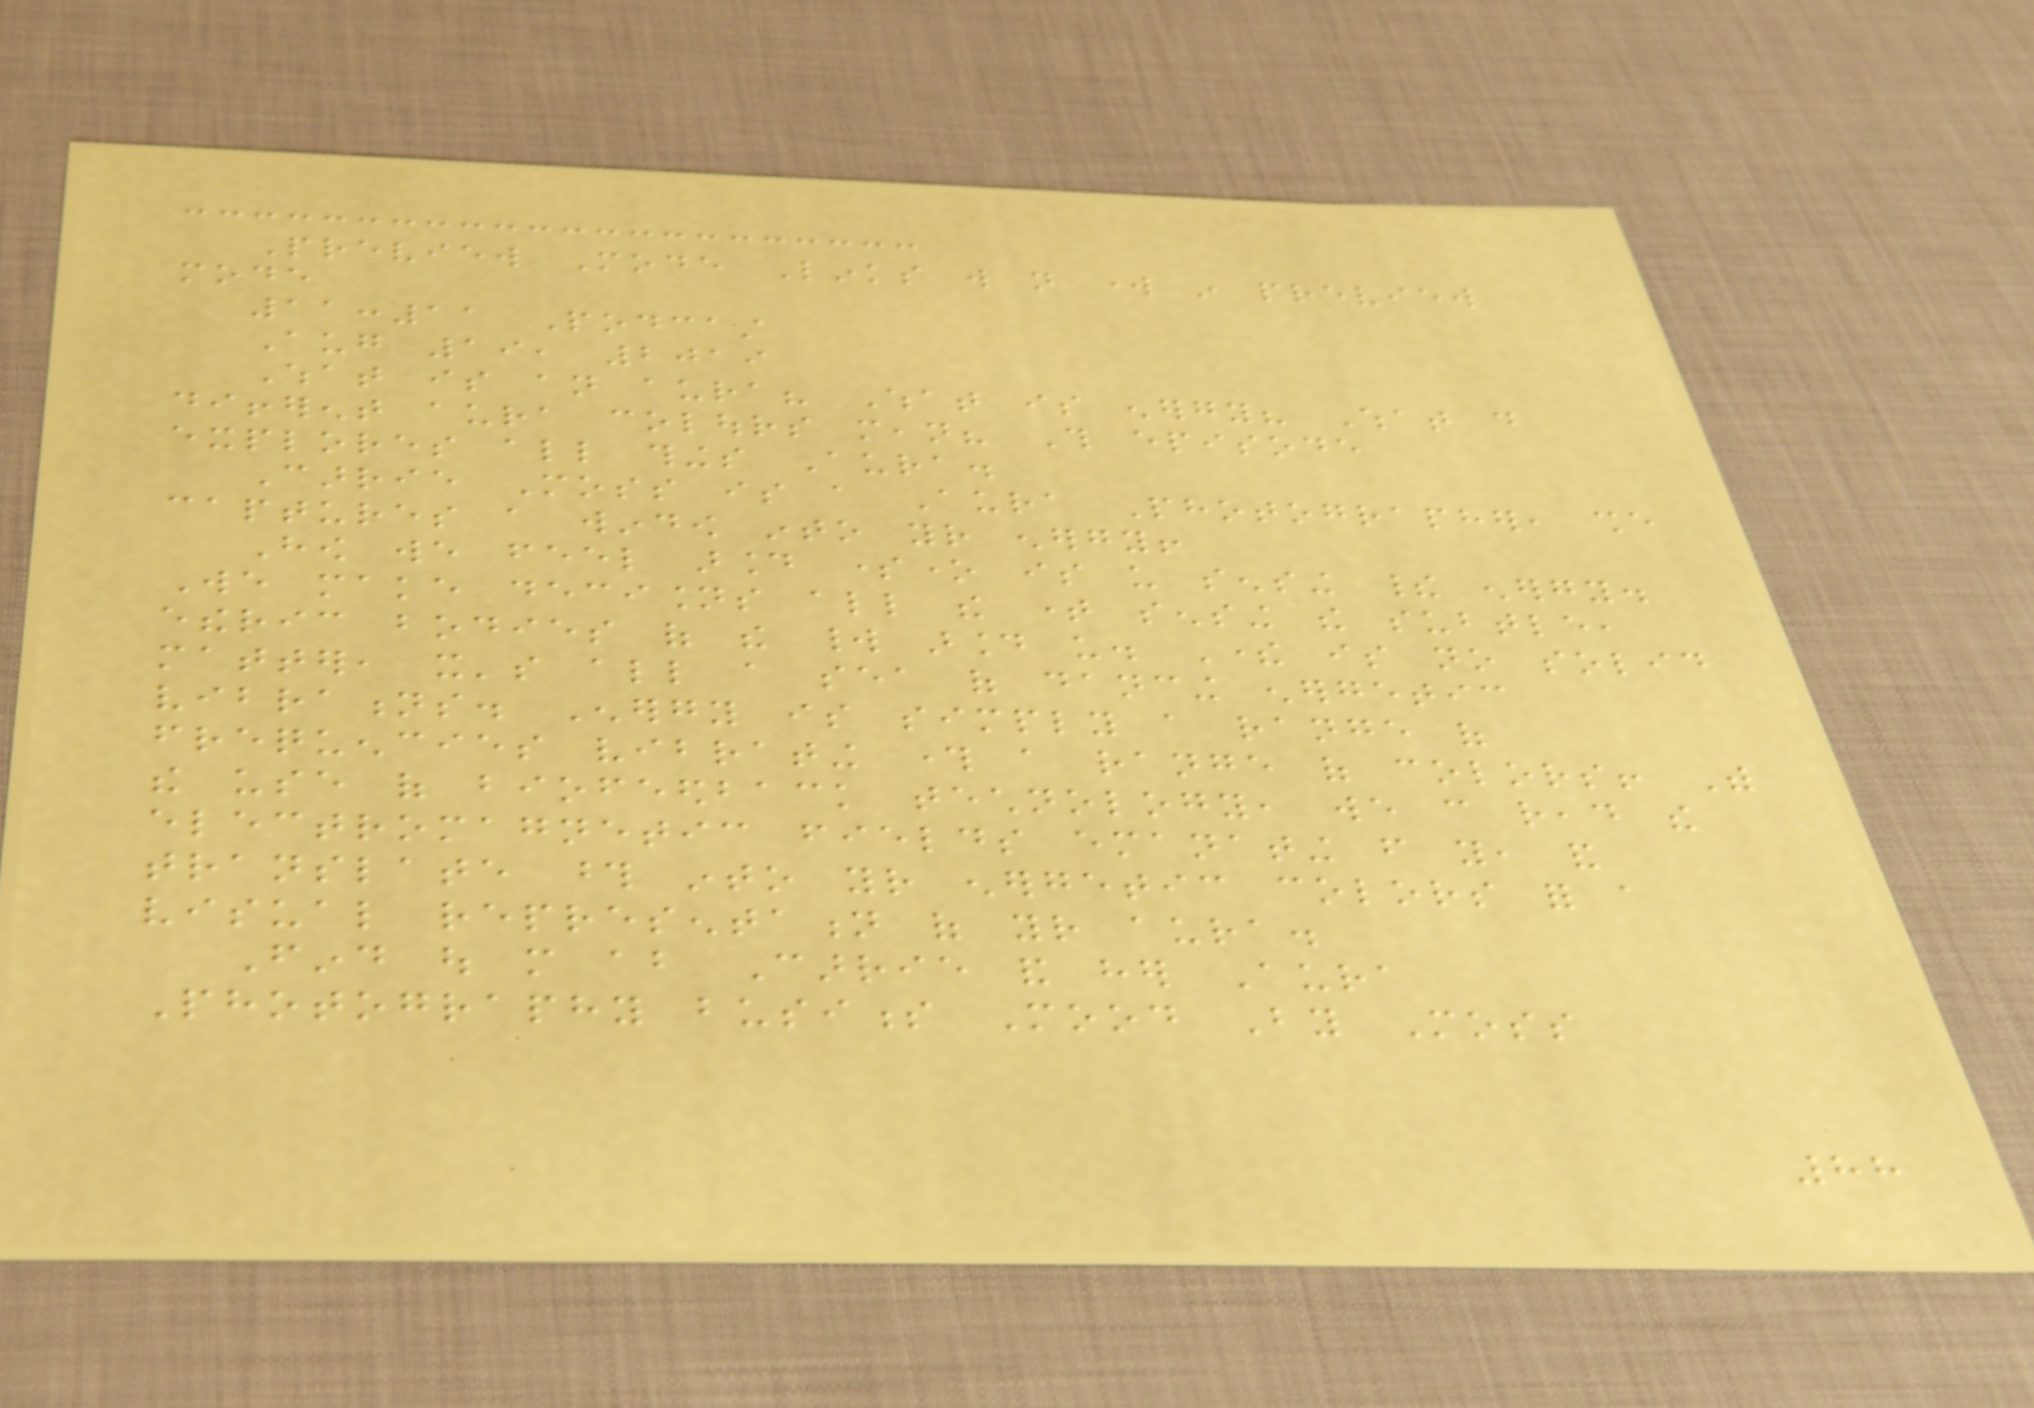Preview Mode Links will not work in preview
mode
11:11 Podcast
Aug 19, 2019
What is an aura? What is energy? What do
different aura colours mean? This episode
explores all things Aura.
Carrie Moss is a Aura Photographer, she
captures a window into your energy!
How we feel around someone is us sensing their energy.
We make decisions all the time sensing the subtle,
etheric bodies of the world around us. There is no solid
matter, it's all a sea of dancing energetic
vibrations. Energy is simply a range of
frequencies vibrating through a range of colors! With
the use of biofeedback technology, we can read the
electromagnetic fields emanating from you, and
translate those into your energetic colors for a
visual representation of your aura.
Find out more about Carrie and her Aura
Photography business Mood By Moss
88
